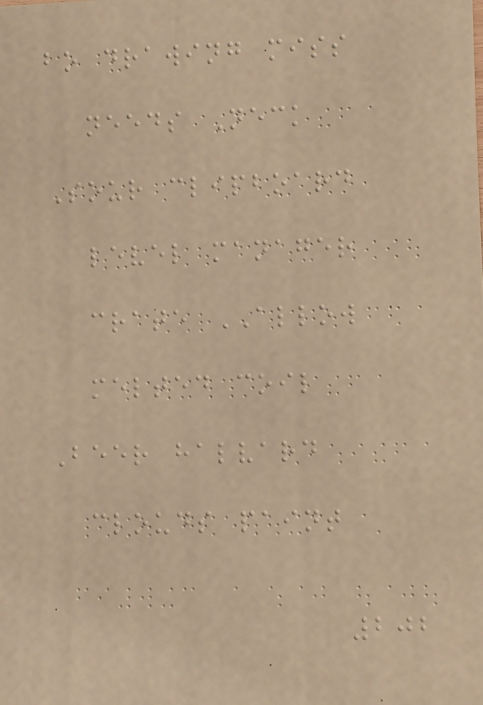bo drawing miss
needs Neck
Sour clipboard
level manager
crate ALLOW
melted coil
Beer halvard
clouds paint
202
